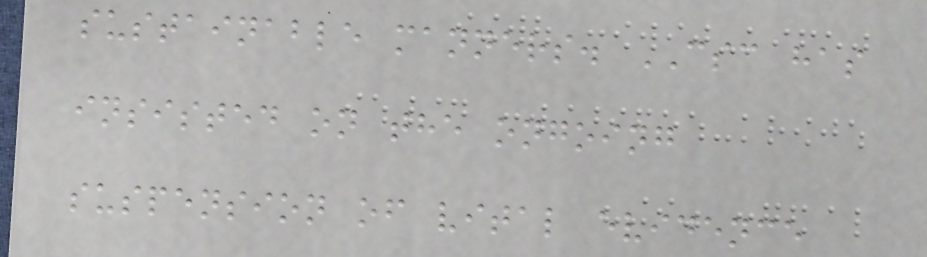sustainable manners. CSC has
insisted on the ongoing
suspension of vital evidence
